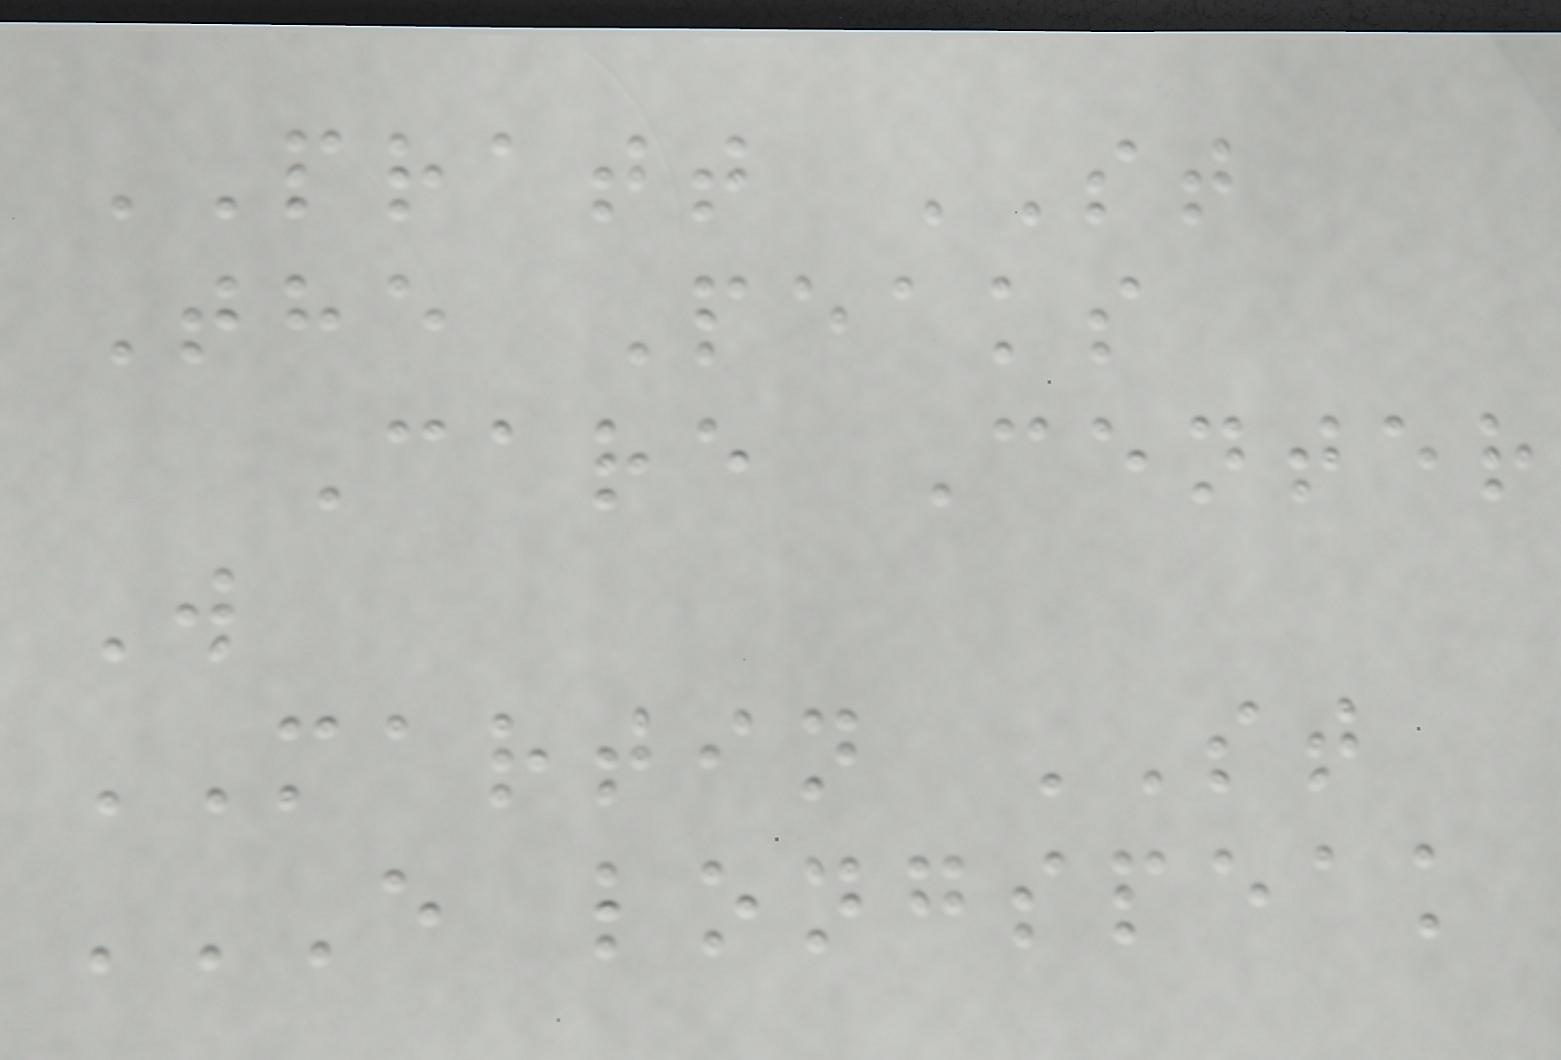PRATT ST
The Peaks
Care Center
W
MARTIN ST
E LONGSPEAK
